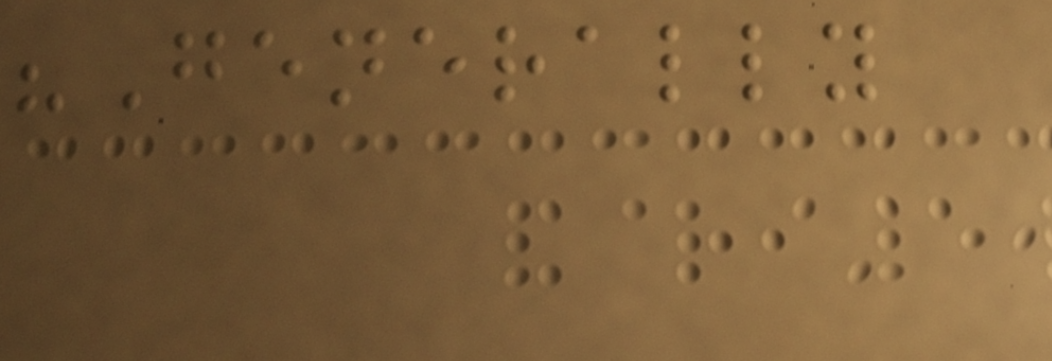"Generally
